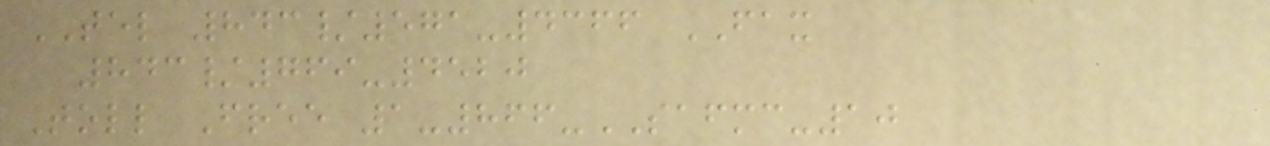TEL 843/571-4366 FAX
843/769-4520
Toll Free 1-866-SAFMC-10
